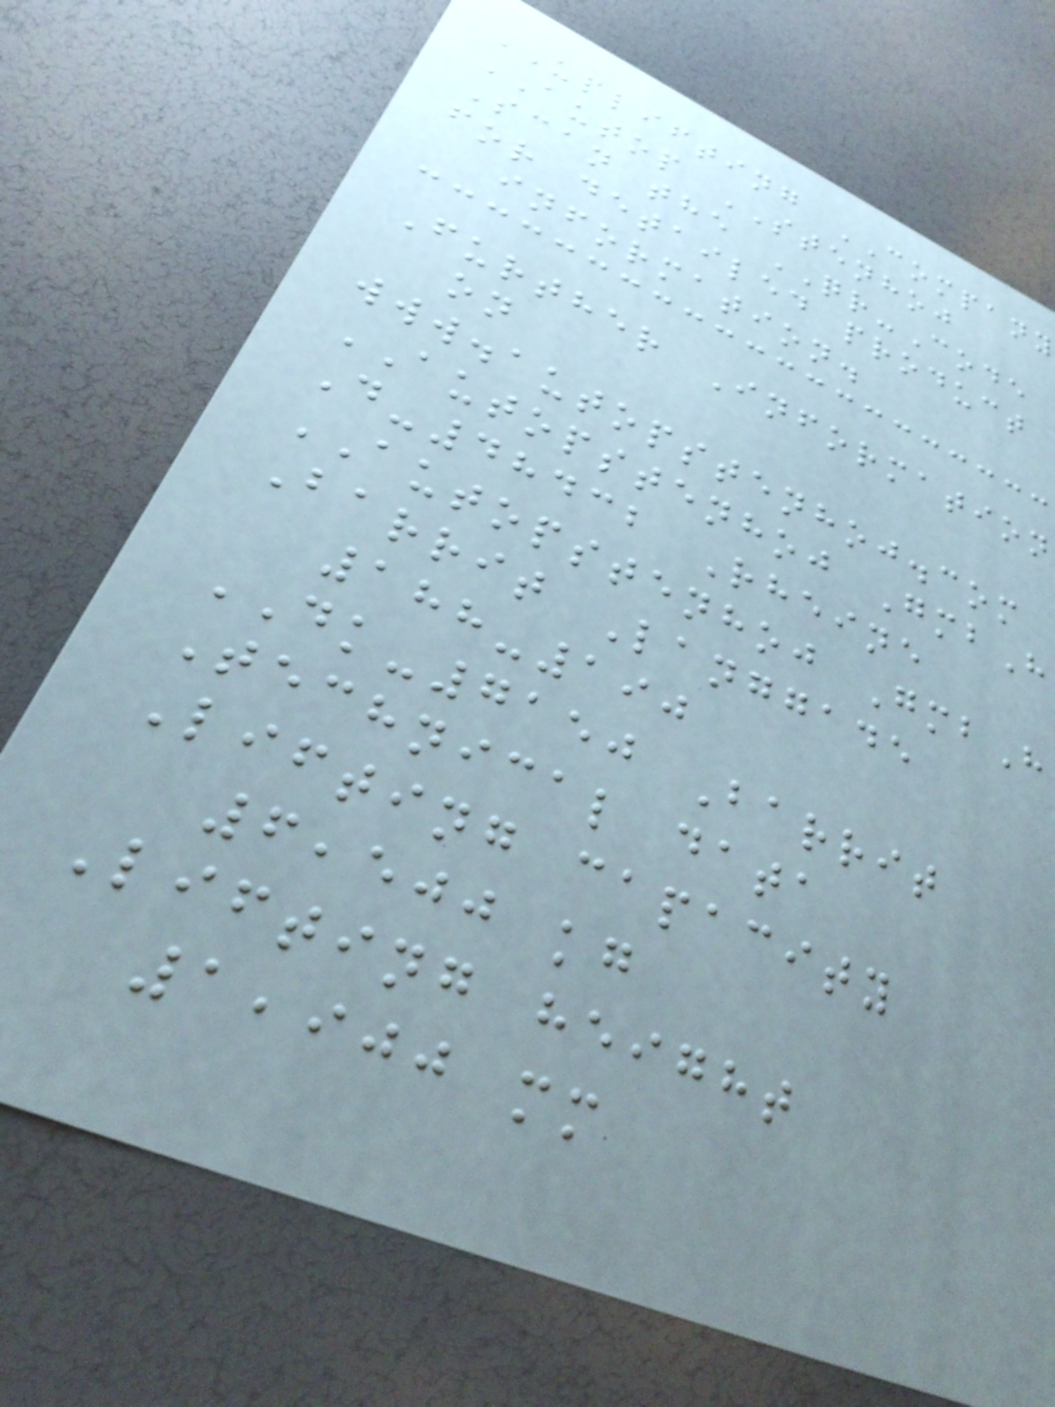UPLIFTING COMPANY
AUTOP STENHOJ
Scan the QR-Code
for detailed product
information.
Further Information
on
www.autopstenhoj.com
AUTOPSTENHOJ GmbH
D-48432 Rheine
AUTOPSTENHOJ GmbH
Barrit Langgade
188-190
DK-7150 Barrit
Technical data
Lifting capacity
6,500 kg
Lifting height
1,900 mm
